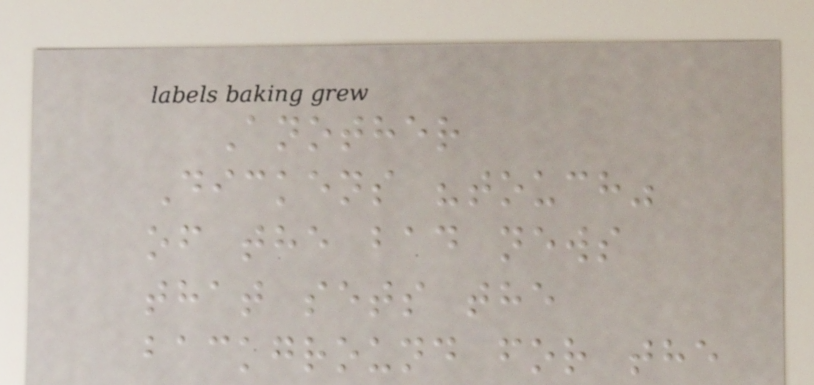Another
Dickens "touch"
of the bad news
that sets the
background for the
